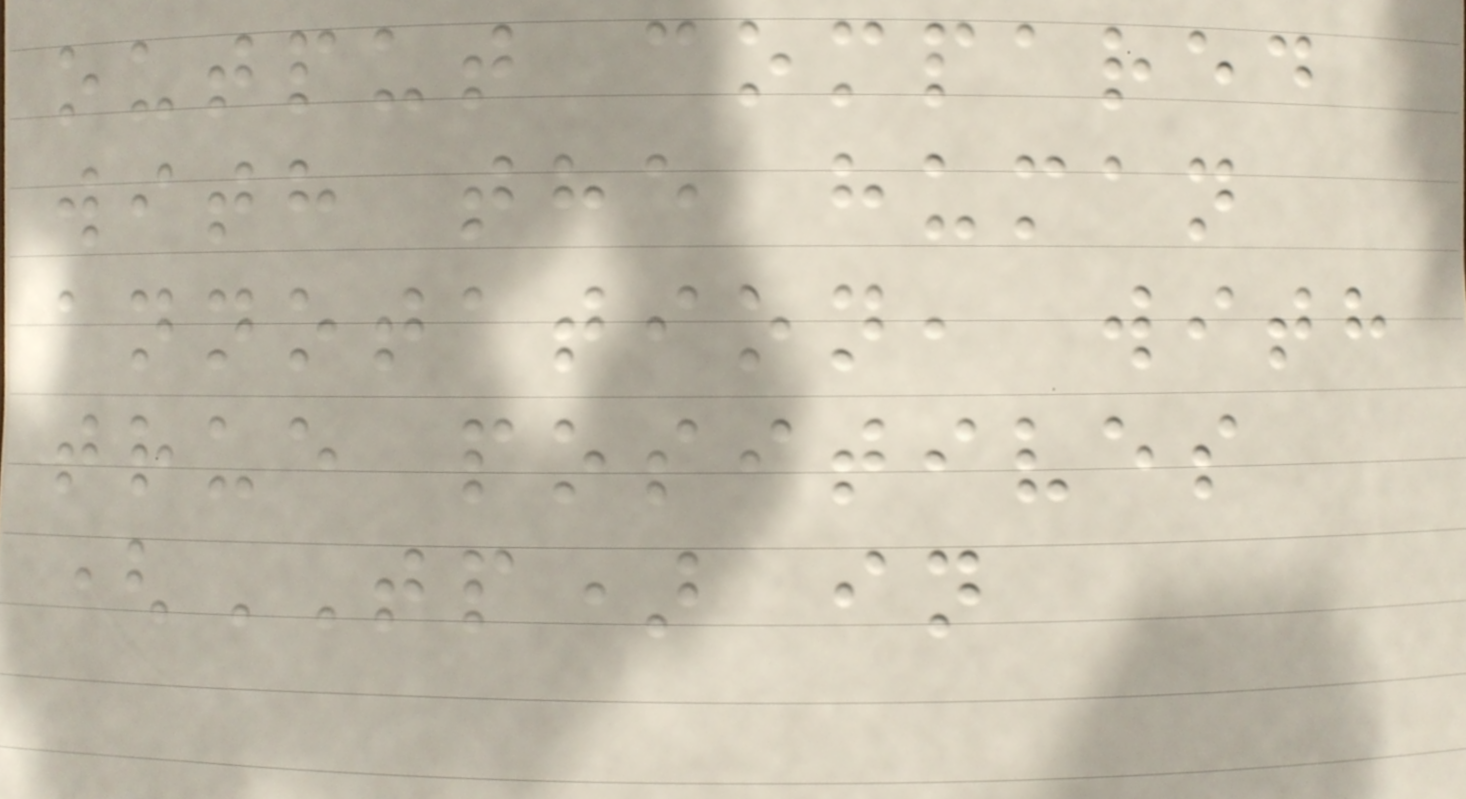output compared
with the human
annotation, with
true positives
(TP) in
